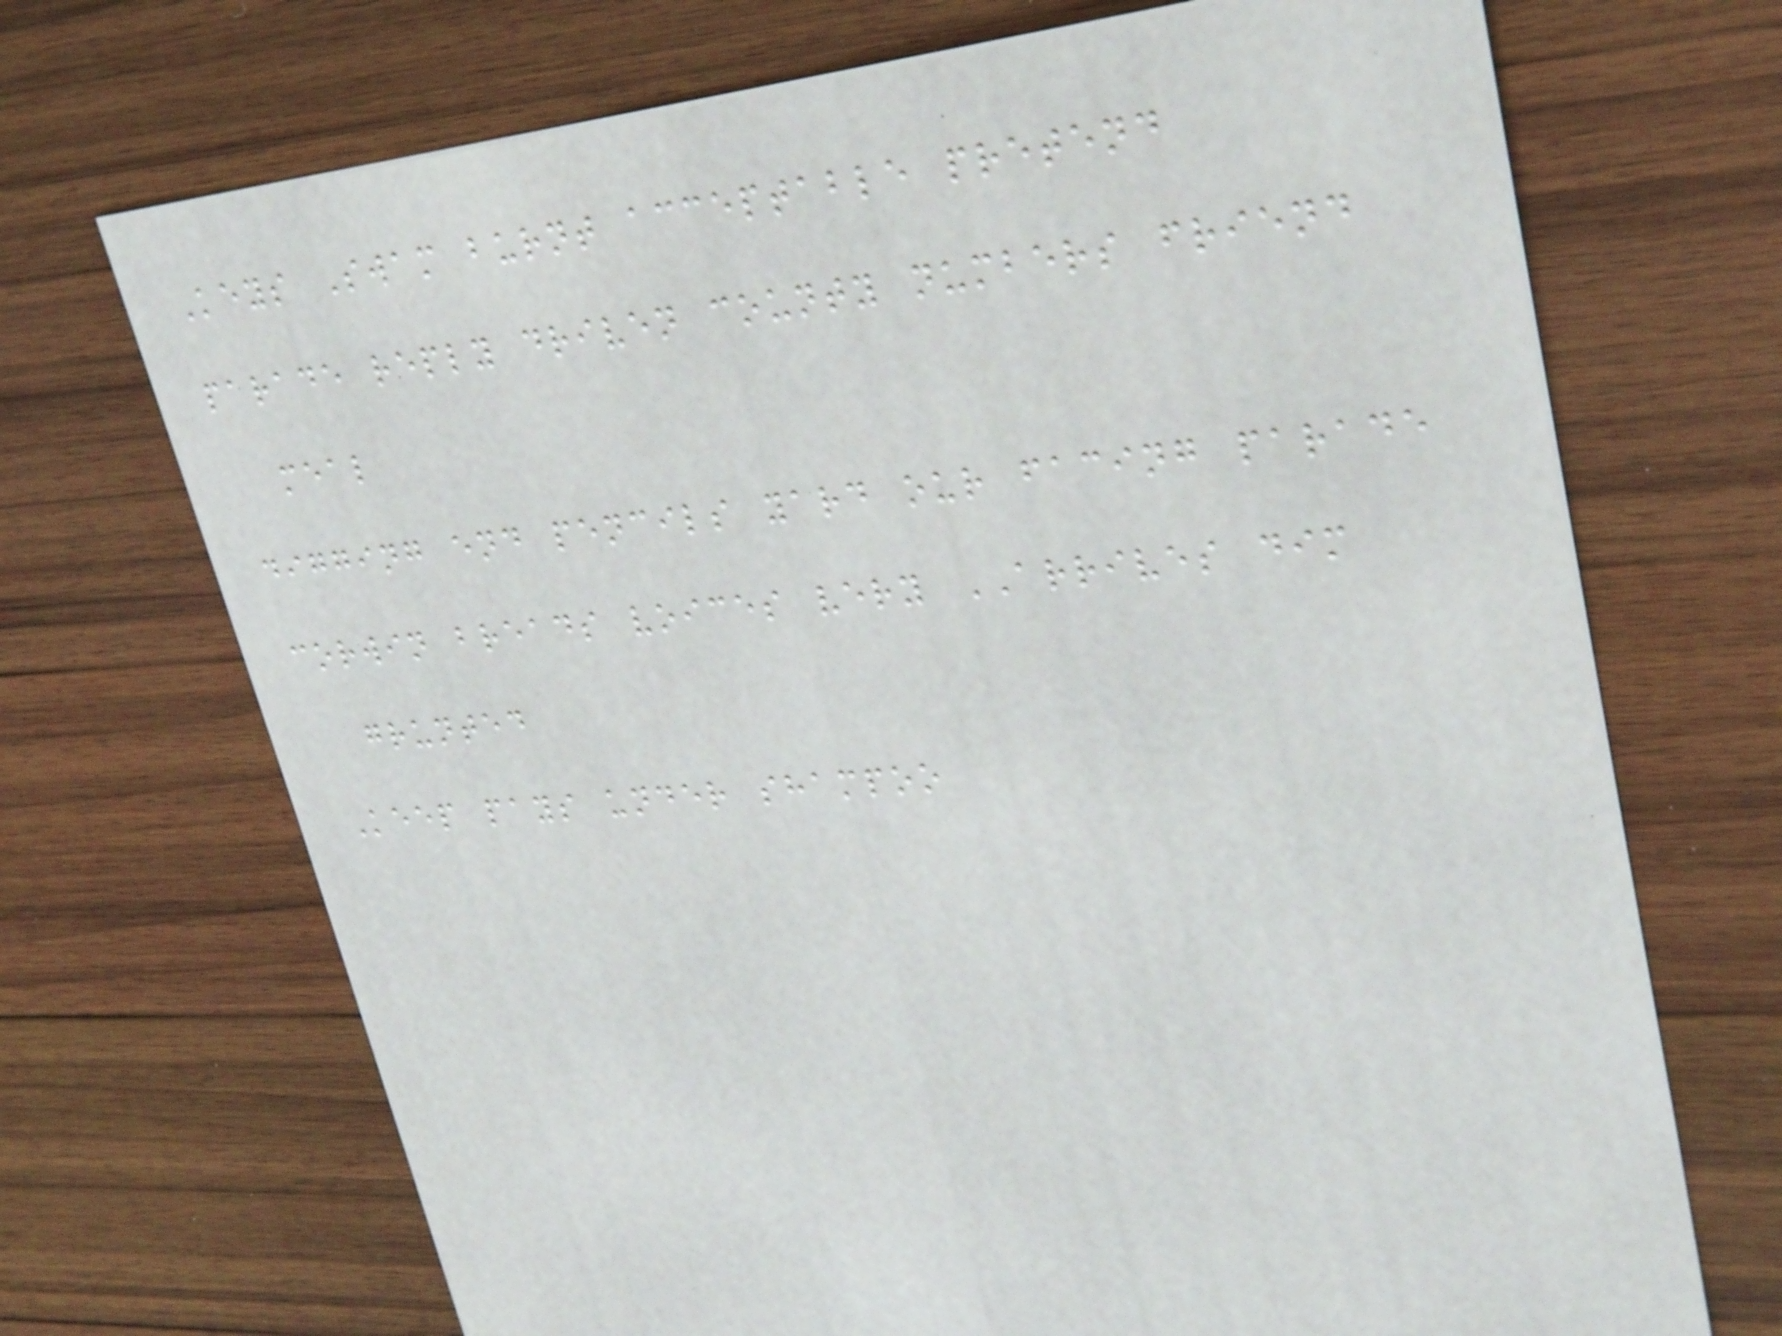Keys Swam burnt acceptable pretend
parade reply driven county numbers friend
meal
digging end pencils yard our facing parade
corwin breads voices very ARRIVES dim
grunted
Keep pays under shampoo
